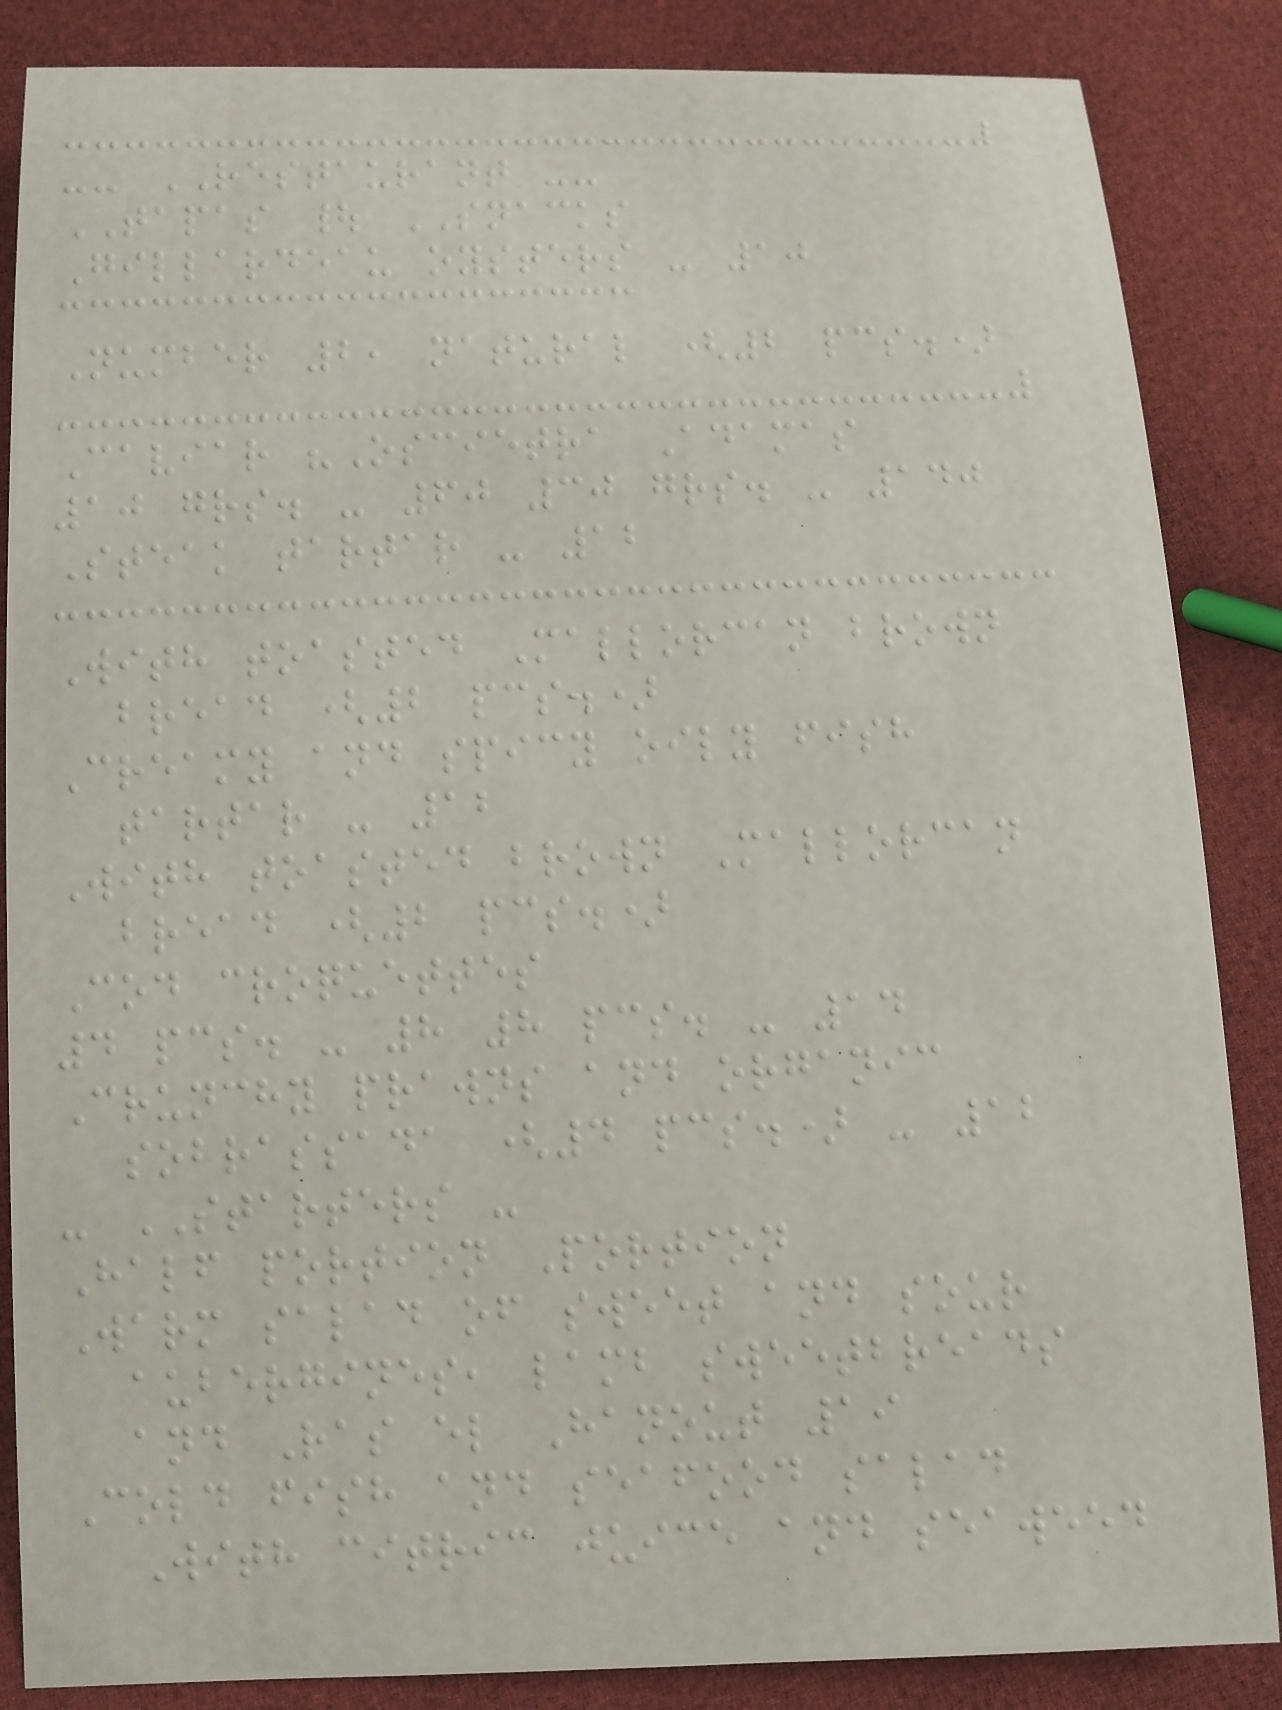-- RESTAURANT --
TAPAS | SNACKS
Gillardeau oysters - 10
Number 2, natural (2 pcs.)
Caviar "Oscietra Adamas
10 grs. - 60 30 grs. - 140
Steak tartar - 12
With toasted Mallorcan brown
bread (2 pcs.)
Creamy and spicy oily fish
tartar - 12
With toasted brown Mallorcan
bread (2 pcs.)
Cod croquettes
4 pcs. - 8 8 pcs. - 14
Crunchy prawns and organic
sobrassada (4 pcs.) - 12
- STARTERS -
Half portion Portion
Warm salad of sweet and sour
aubergines, lamb sweetbreads
and Ras el Hanout 19
Cold fish and seafood salad
With citric juice and seaweed
